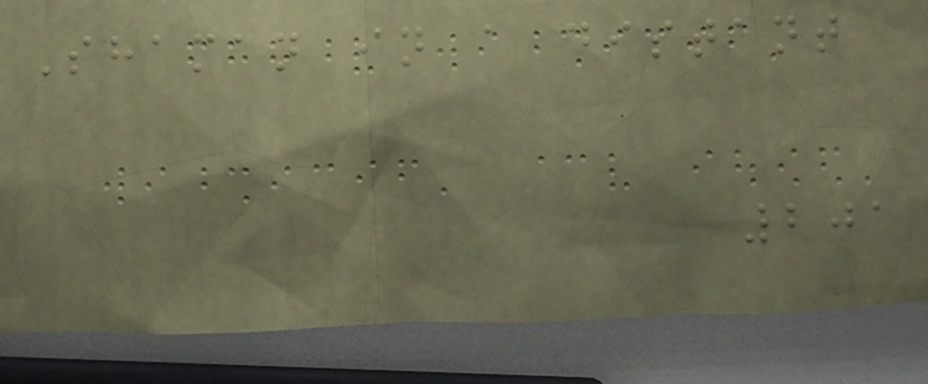Shaman in a distant
201
